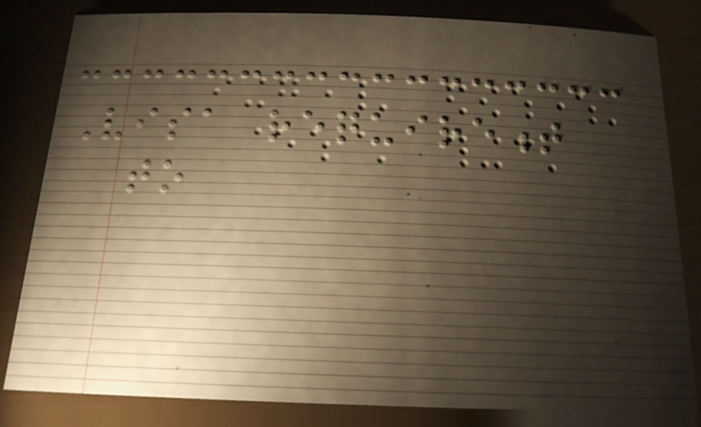Visa requirement
to
